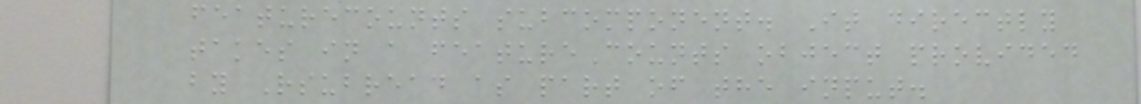featurecounts subcomponent. It directly
takes in a featureCounts object provided
by Rsubread as part of the input.
